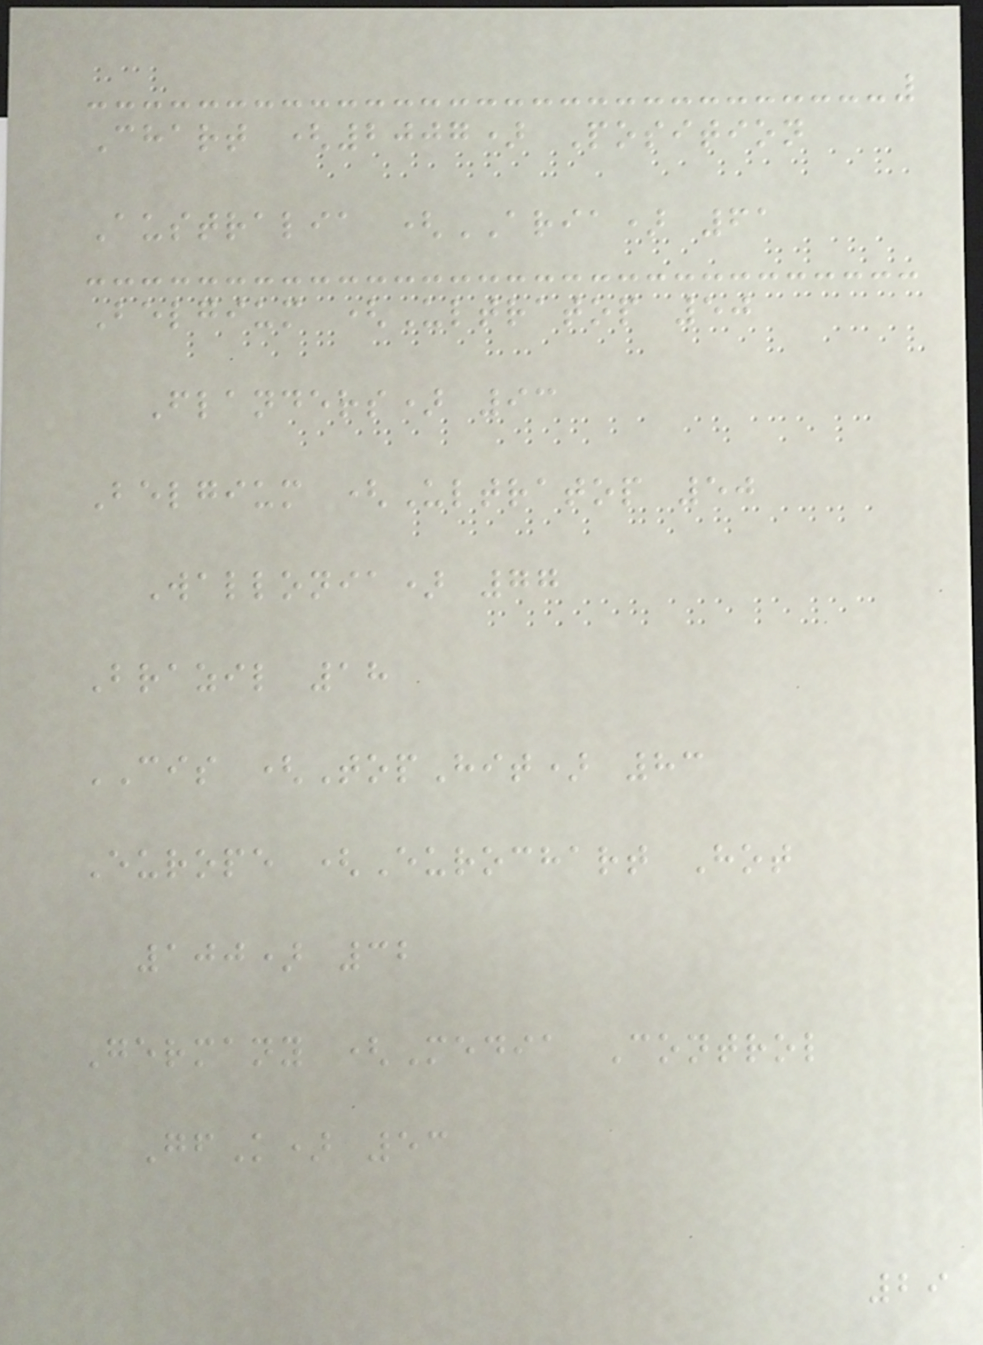Chart (2007) Position
Australia (ARIA) 61
Belgium (Ultratop 50
Flanders) 93
Belgium (Ultratop 50
Wallonia) 77
Brazil 18
CIS (TopHit) 83
Europe (Eurochart Hot
100) 32
Germany (Media Control
GfK) 53
29
